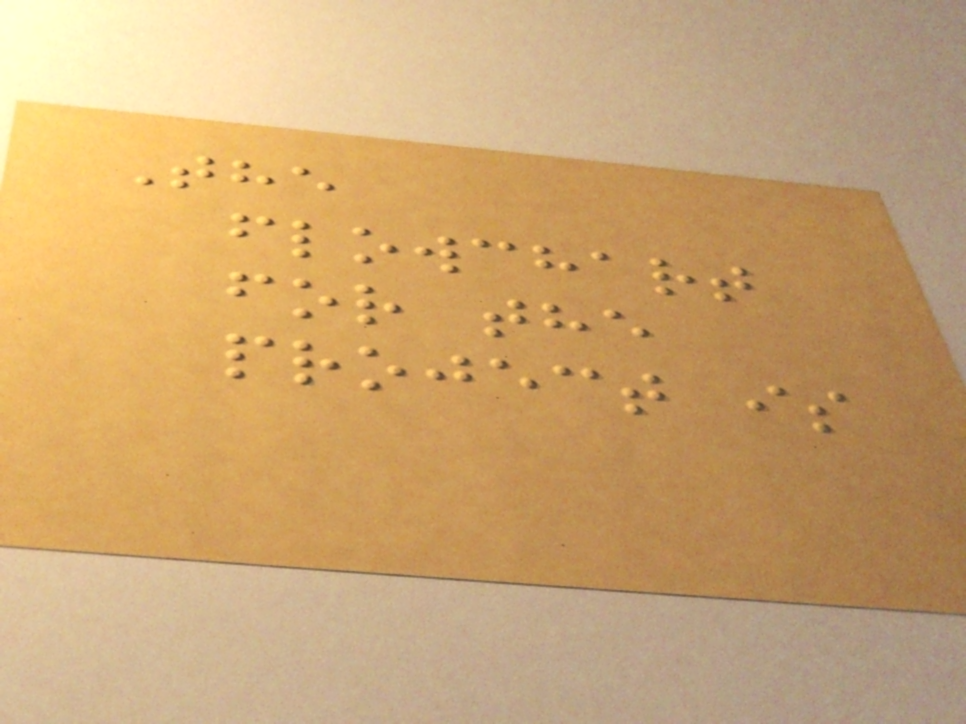The
flowchart
for the
project is
